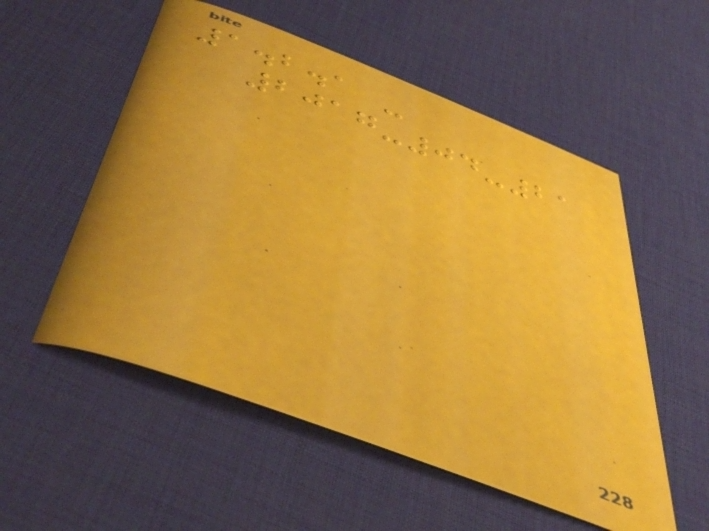1.2.1 -
2017-04-21
